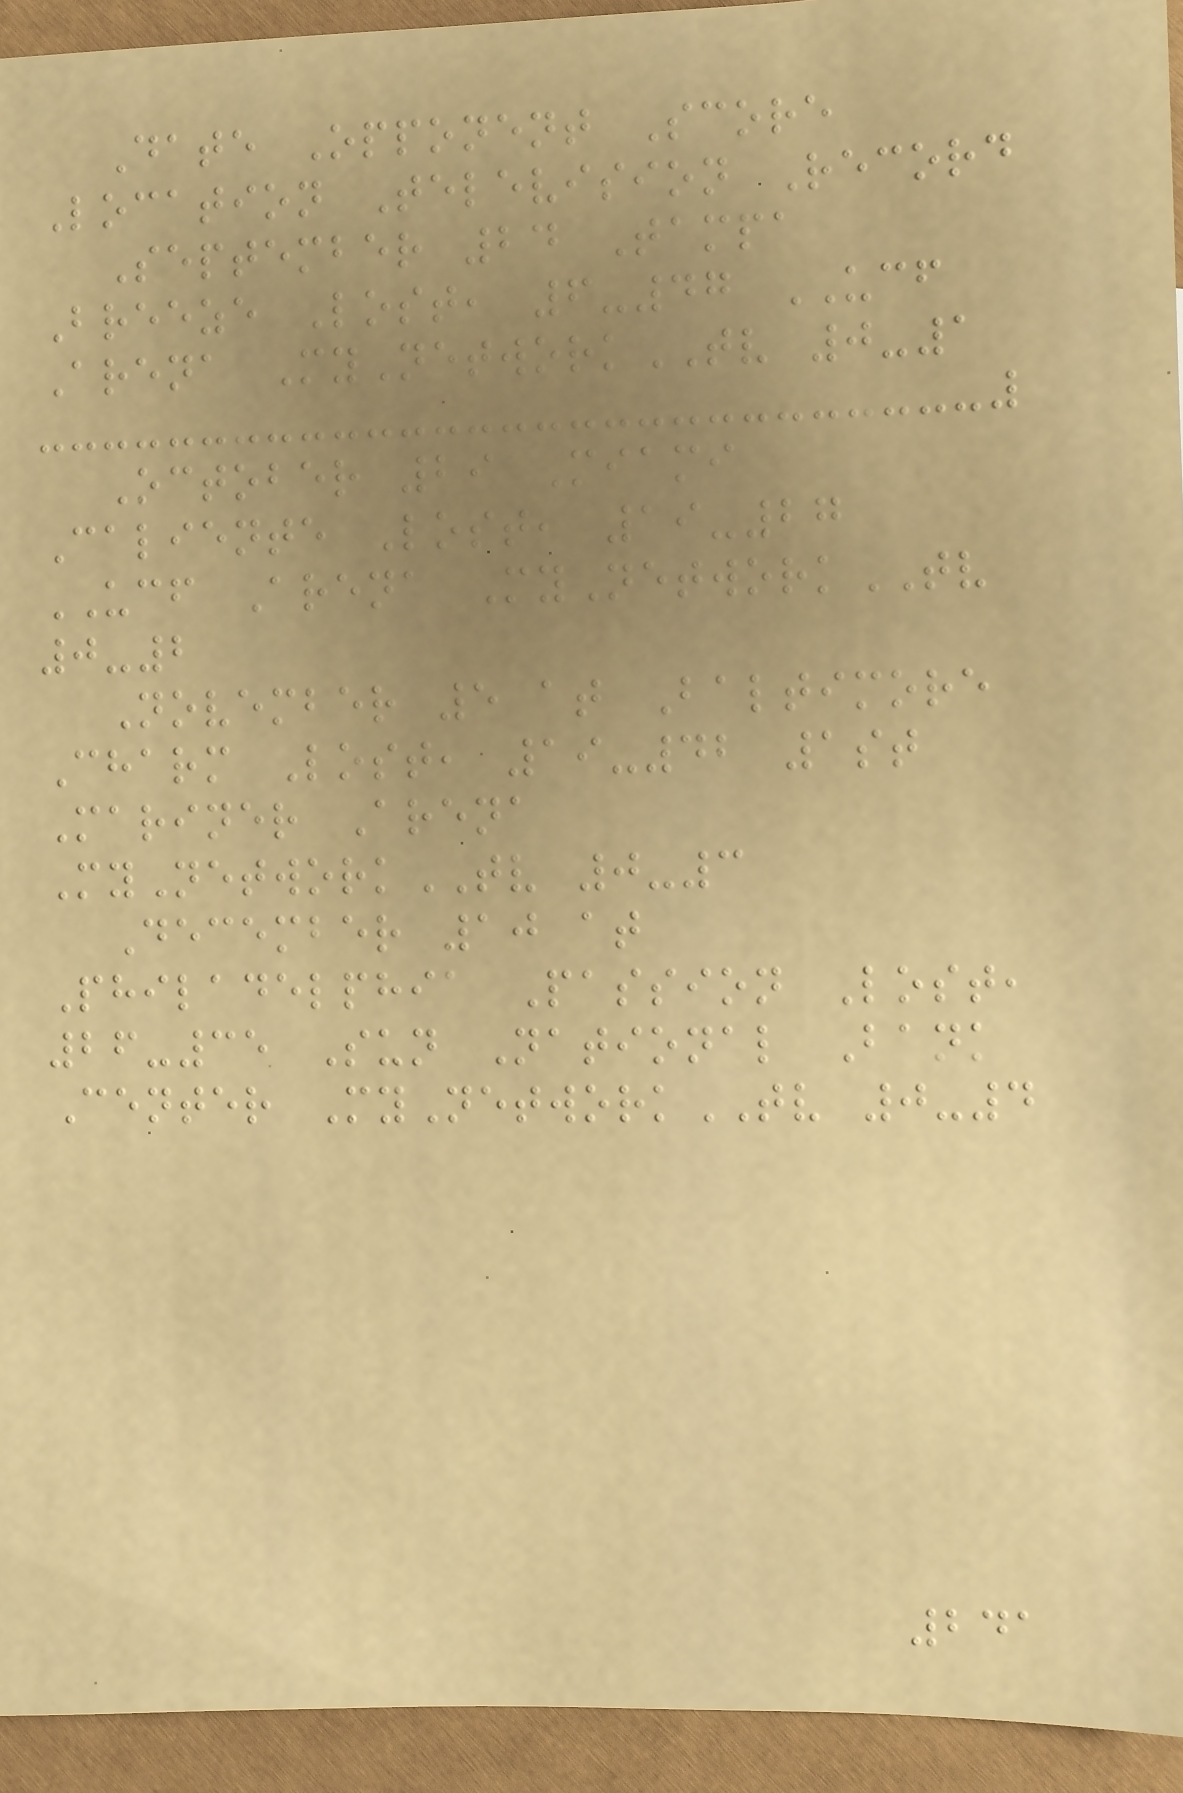Date Opponent Score
Location Television Record
September 24 Tampa
Breeze Lost, 6-47 UCF
Arena MyNetworkTV 0-1
October 29 Miami
Caliente Lost, 19-27
UCF Arena MyNetworkTV
0-2
November 5 at Baltimore
Charm Lost, 19-42 1st
Mariner Arena
MyNetworkTV 0-3
December 10 at
Philadelphia Passion Lost,
26-35 Sun National Bank
Center MyNetworkTV 0-4
241
